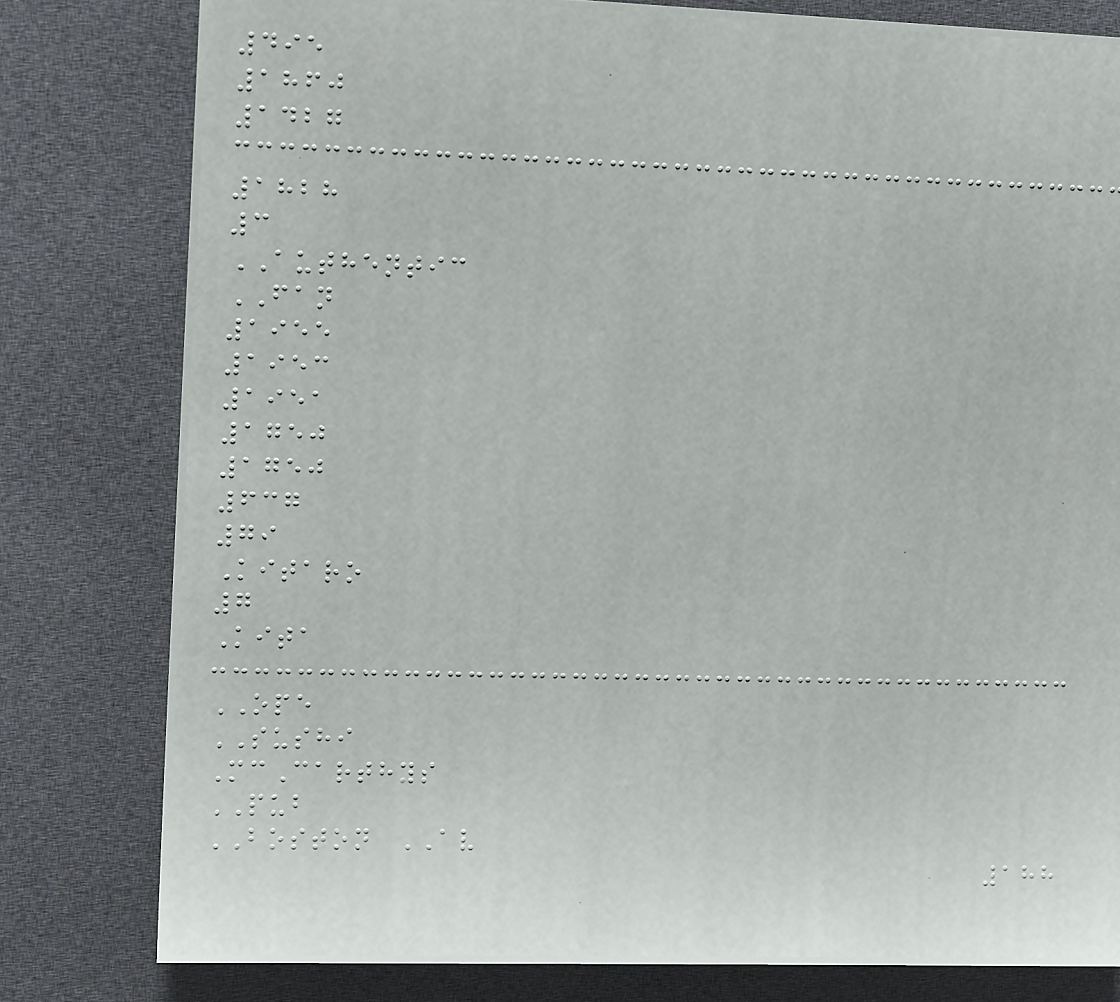495
1860
1427
1828
3
AUTHENTIC
FAN
1955
1953
1951
1750
1750
637
79
Kitaro
7
Kita
OPE
SUSHI
McCarthys
PUB
BOSTON AV
188
